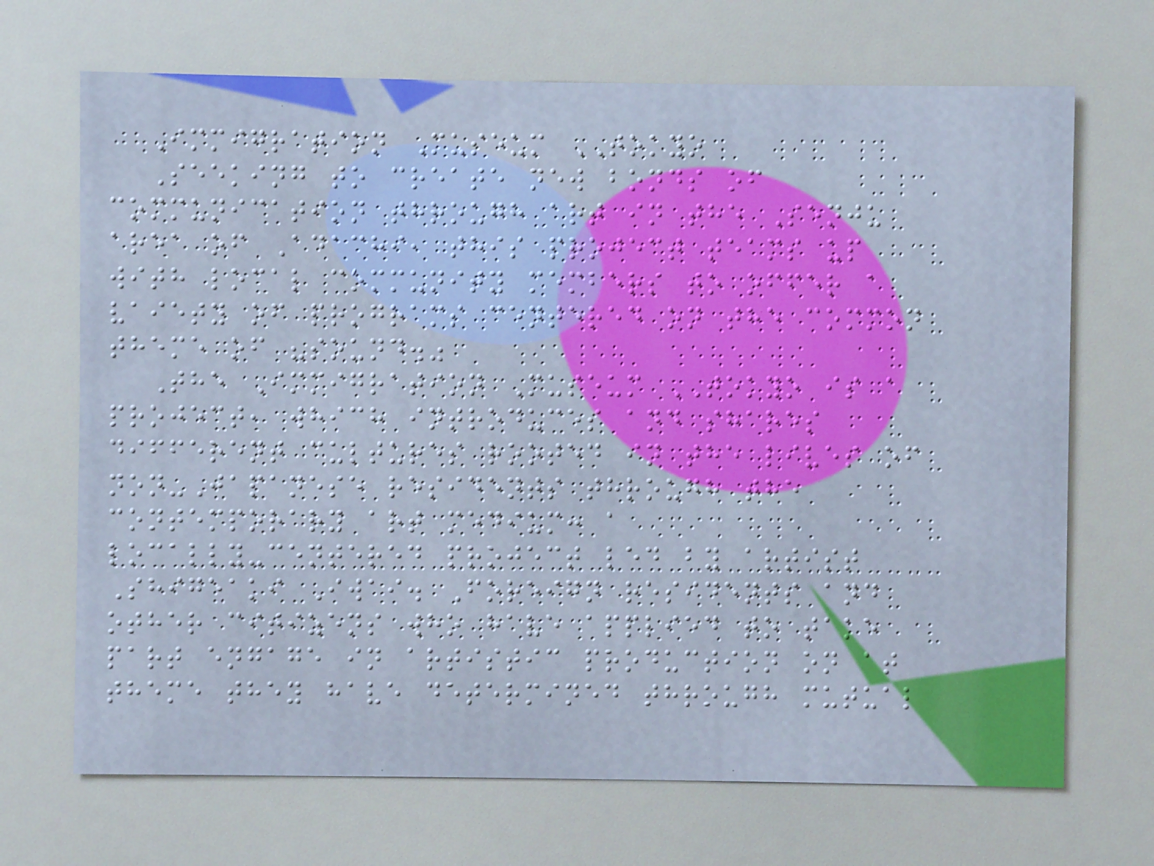Immigration Museum TOKYO
Seeking to create new bonds of
communication through art in the Senju
area of Adachi, this project teams up
with local community members to offer a
vaiety of programs centered on the common
theme of "sound."
The Immigration Museum TOKYO is a
project, which introduces and shares
different cultures rooted in the lives of
non-Japanese residents through the
contemporary art medium: a
locally-centered project led by artist
Shigeaki Iwai. Foreign residents and
other citizens who have applied to take
part engage in artistic production on at
theme they have determined through mutual
